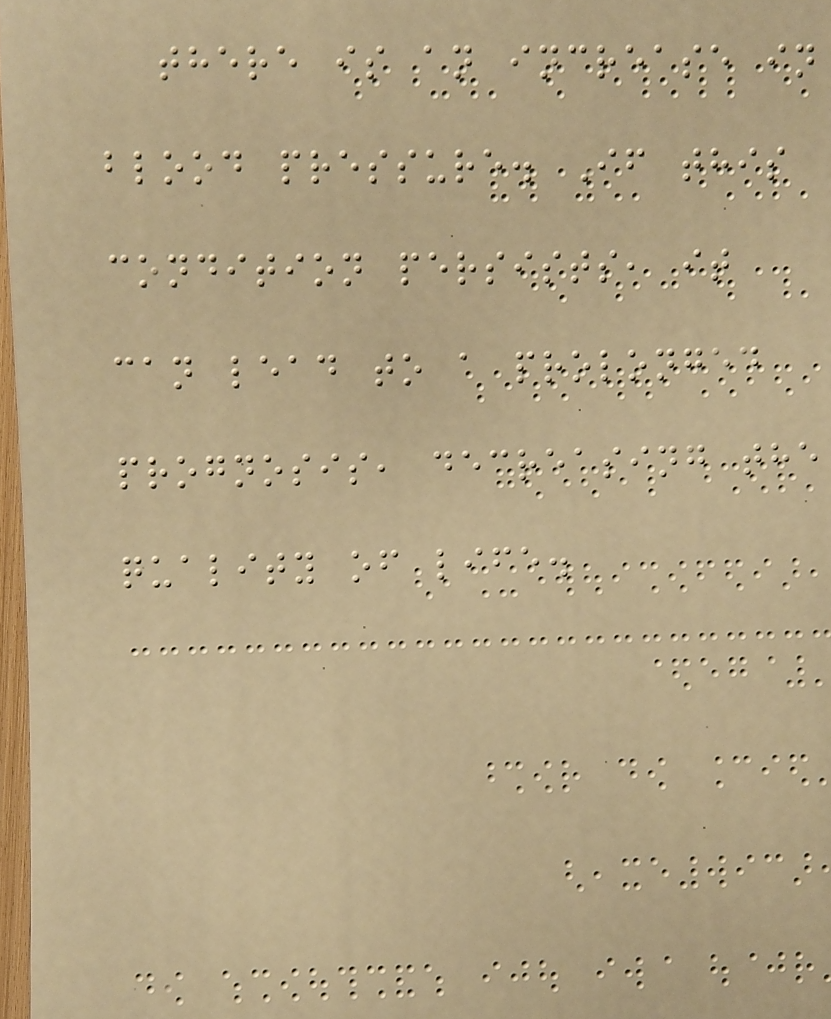there is an increase in
blood pressure. If this
condition persists, it
can lead to a prolonged
prognosis, decreasing the
quality of life.
